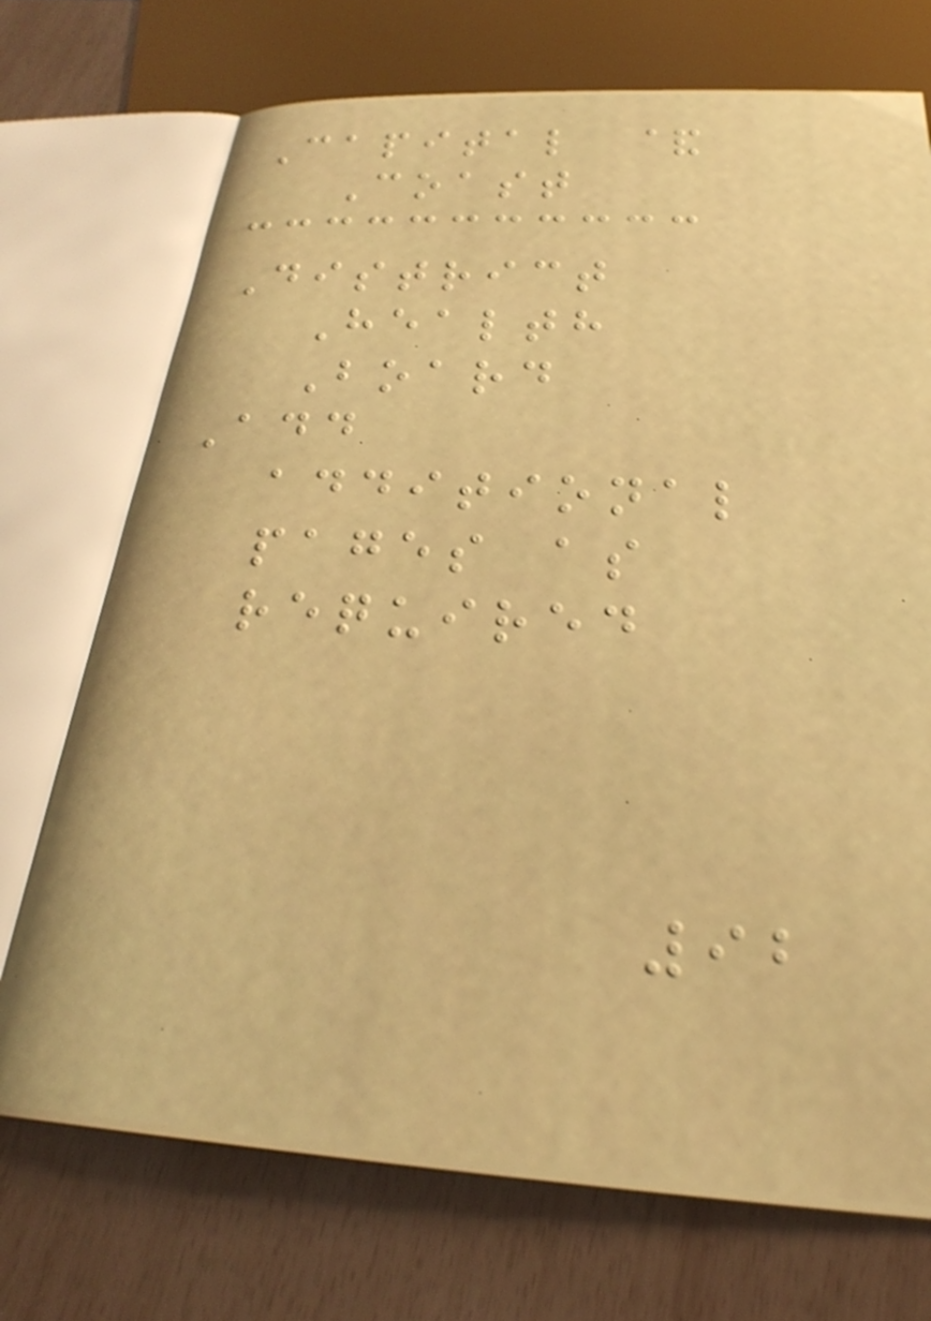Capital &
Coast
District
Health
Board
Add
additional
pages as
required
92
